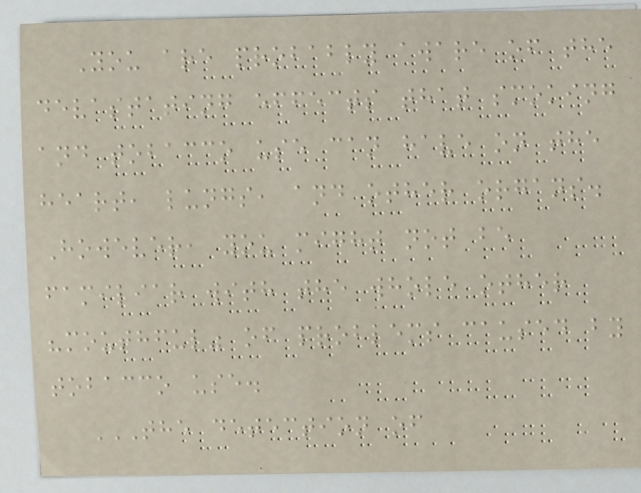You are probably aware of the
devastating effects that smoking
and tobacco use can have on the
heart, lungs, and other organs.
However, you might not be
familiar with the whole other
"mouthful" of problems caused by
tobacco use.
THE DETECTION OF
